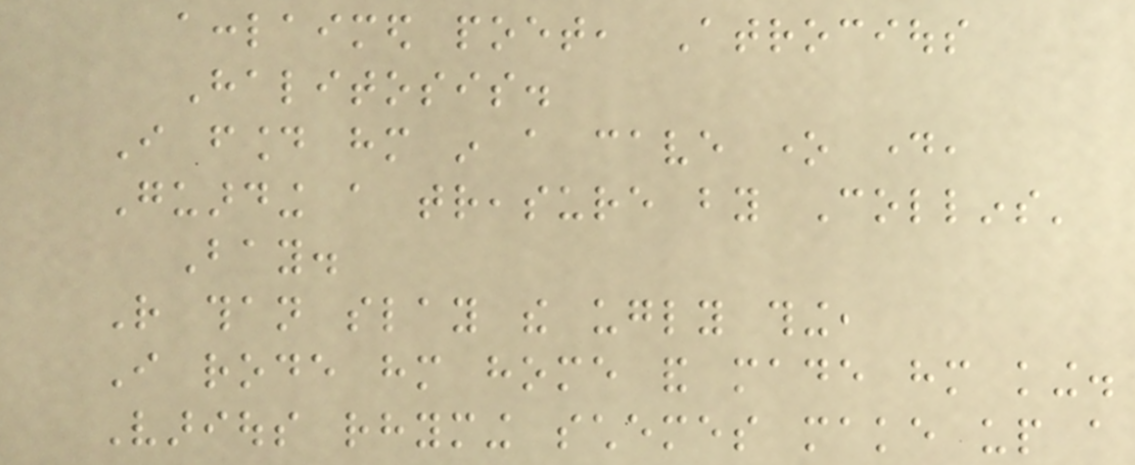acclaimed poet, Atrocious
Halitosis.
I found him in a cave one day,
Guarding a treasure by Collins'
Bay.
Rather than slay the ugly thing,
I rode him home and made him king.
Various rhyming schemes make up a
